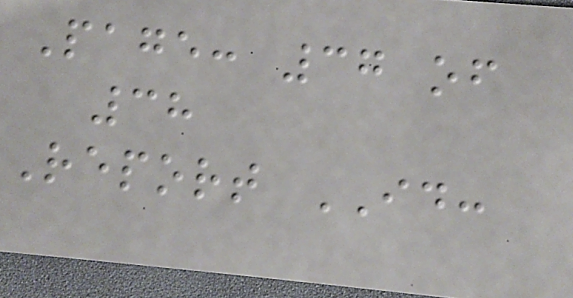Page: 37 of
38
Report ID:
